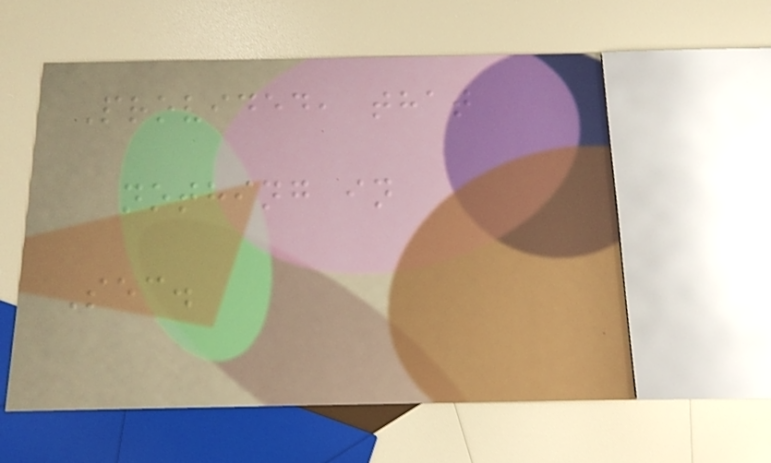Provided, that
nothing in
Sec.
